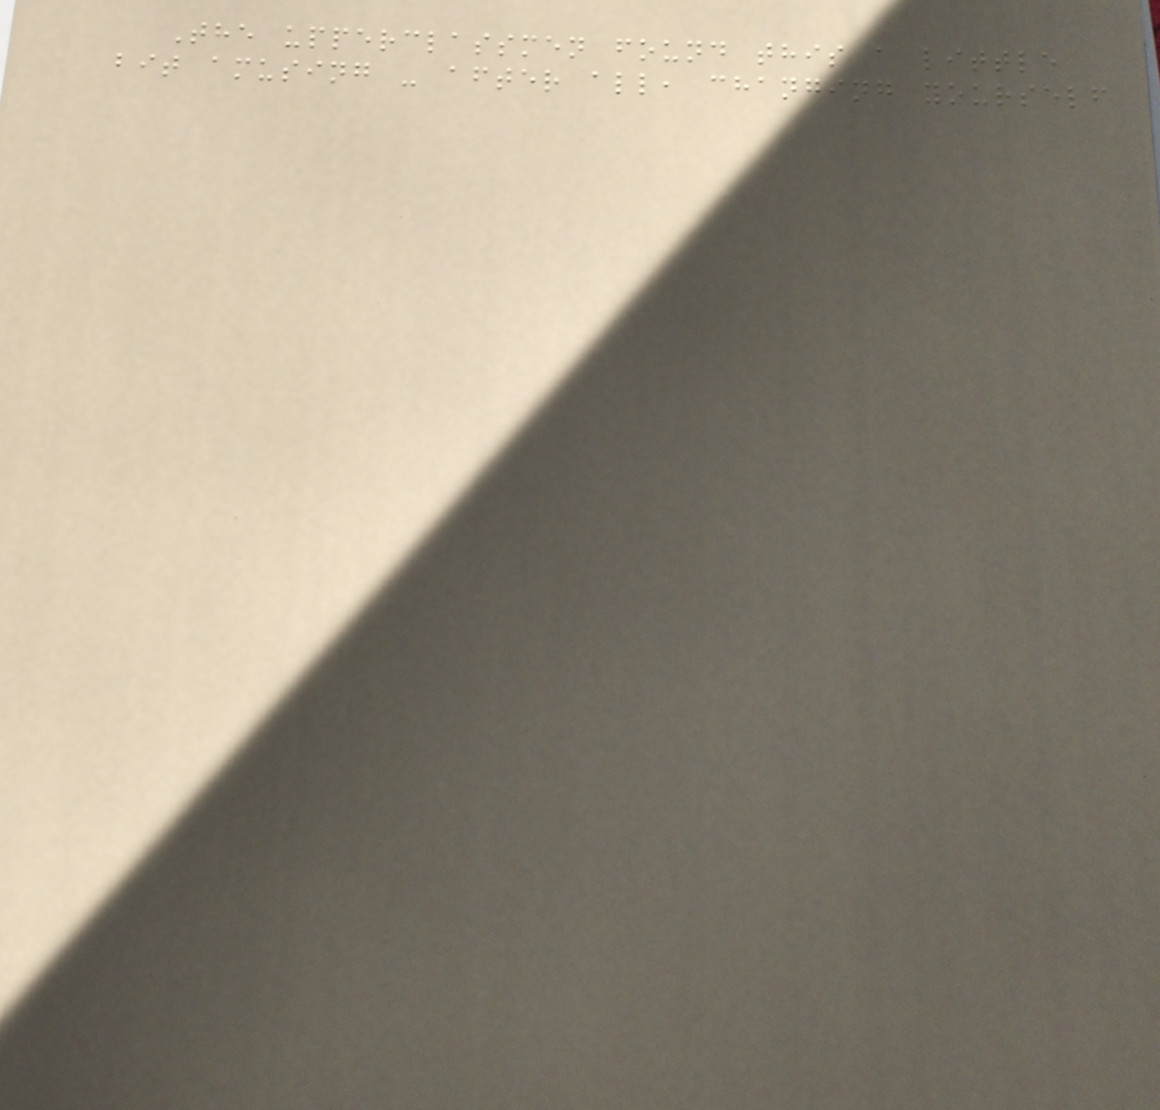The upperclassmen found this a little
bit amusing - after all, changing yourself
